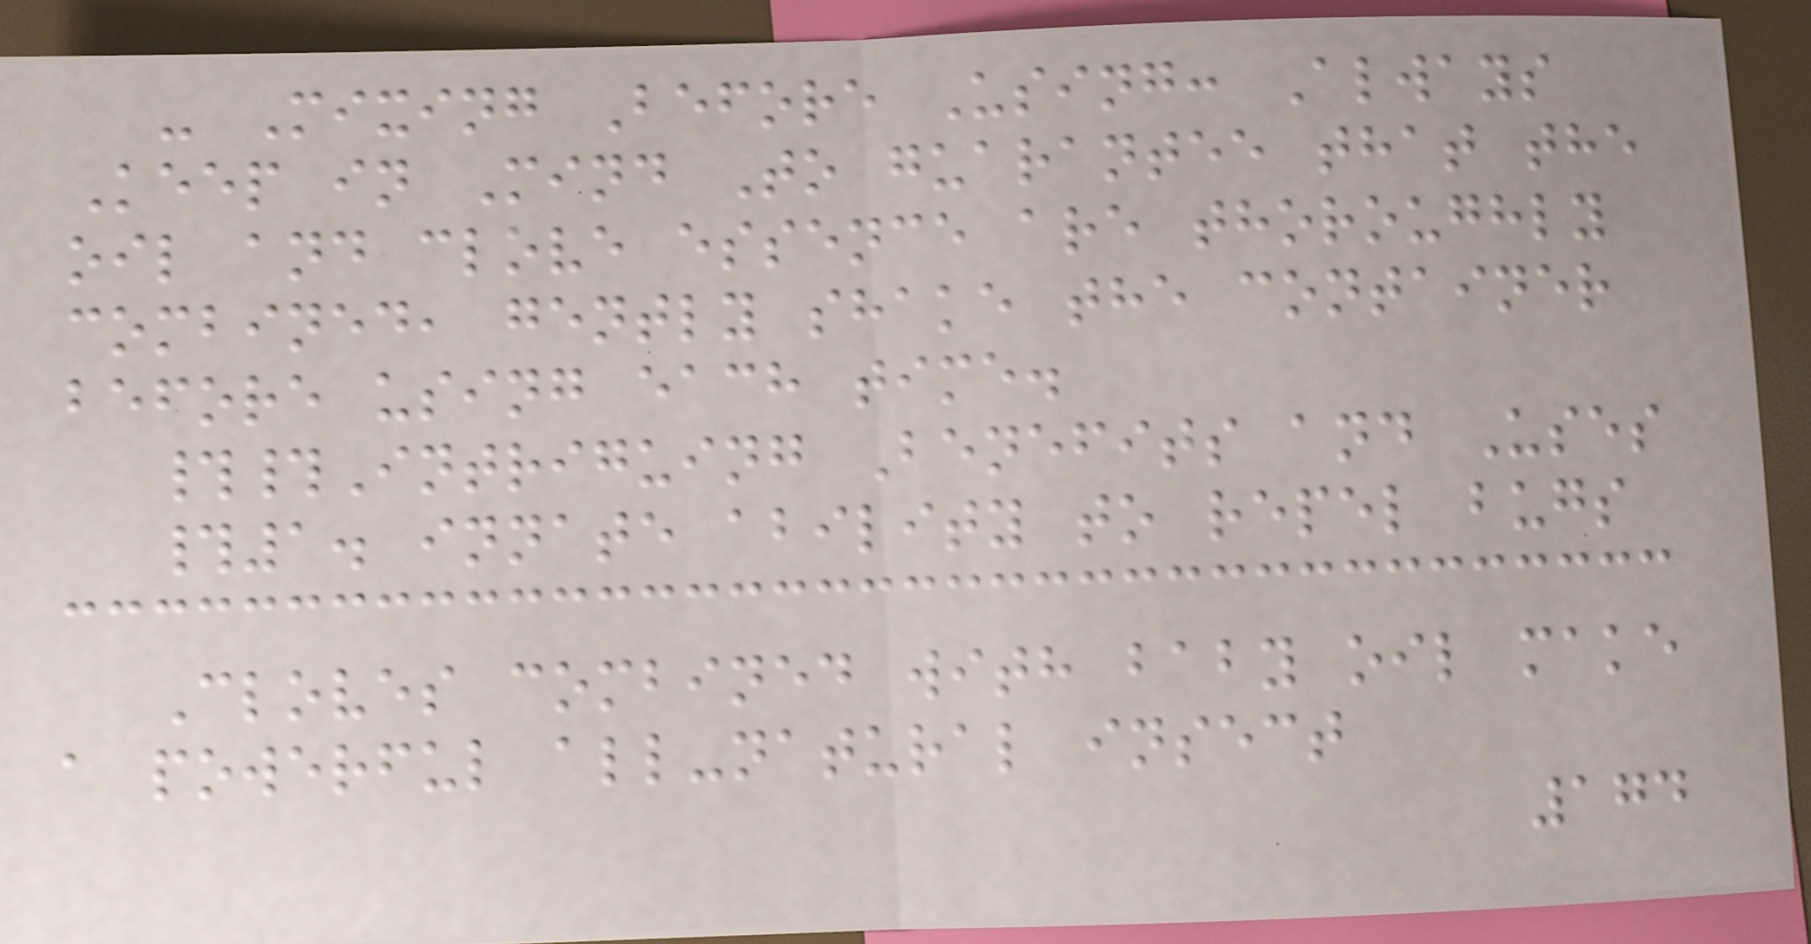- Mixing Before Using: Always
Keep in Mind To guarantee that the
oil and clove essence are thoroughly
combined, gently shake the container
before using each time.
##Intriguing Benefits and Uses
#1. innate ability to repel bugs
Cloves combined with baby oil make
a powerful all-natural insect
174
